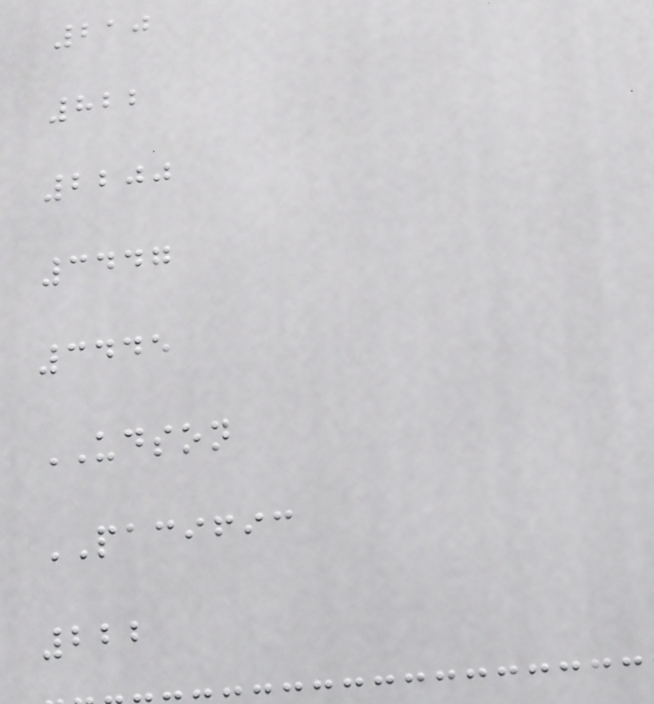210
822
2200
3447
3445
UDSON
PACIFIC
222
